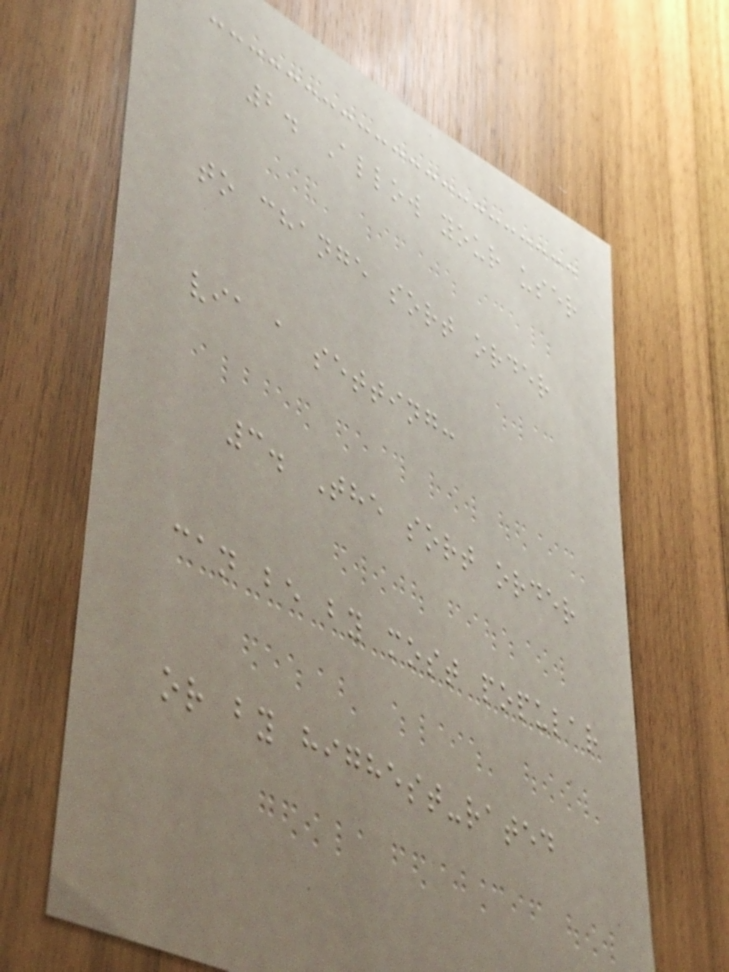2. Allow your user
to change sort order
via a setting:
3. The sort order
can be by most popular
or by highest-rated
